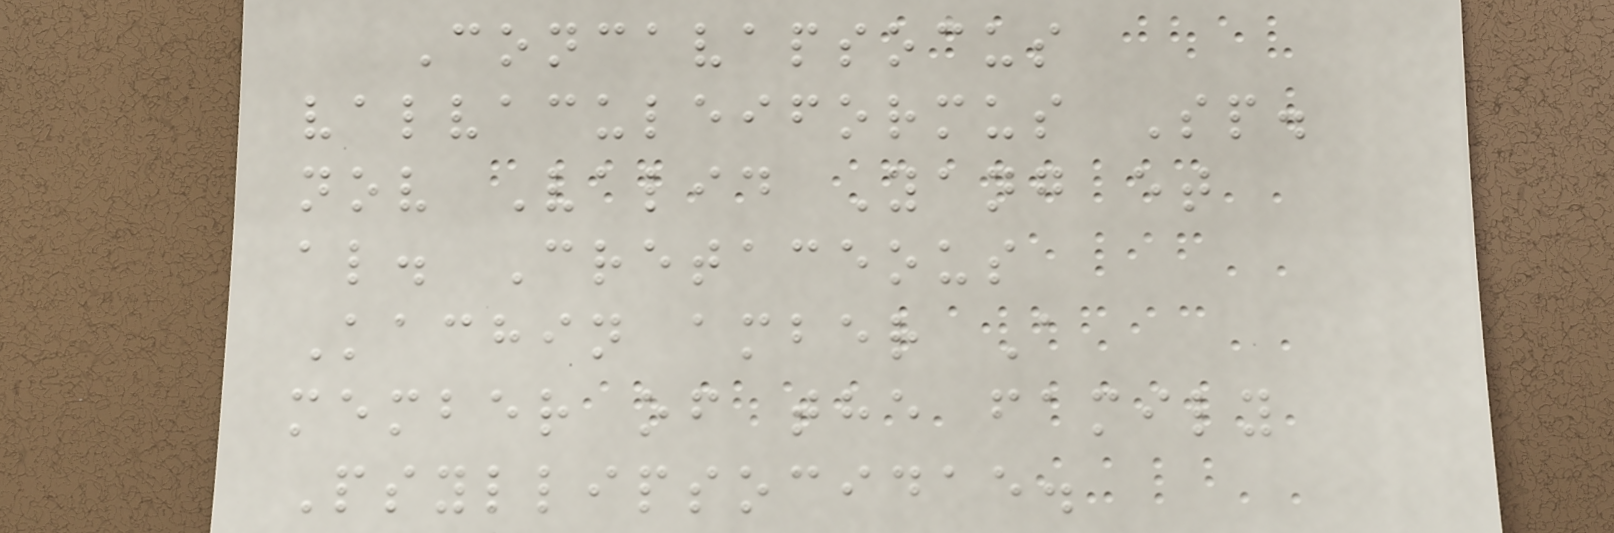Concavapsocus
valvaculeiformus Sp.
nov Valid Yang et
al. Cretaceous
Kachin amber A
member of the family
Psyllipsocidae.
